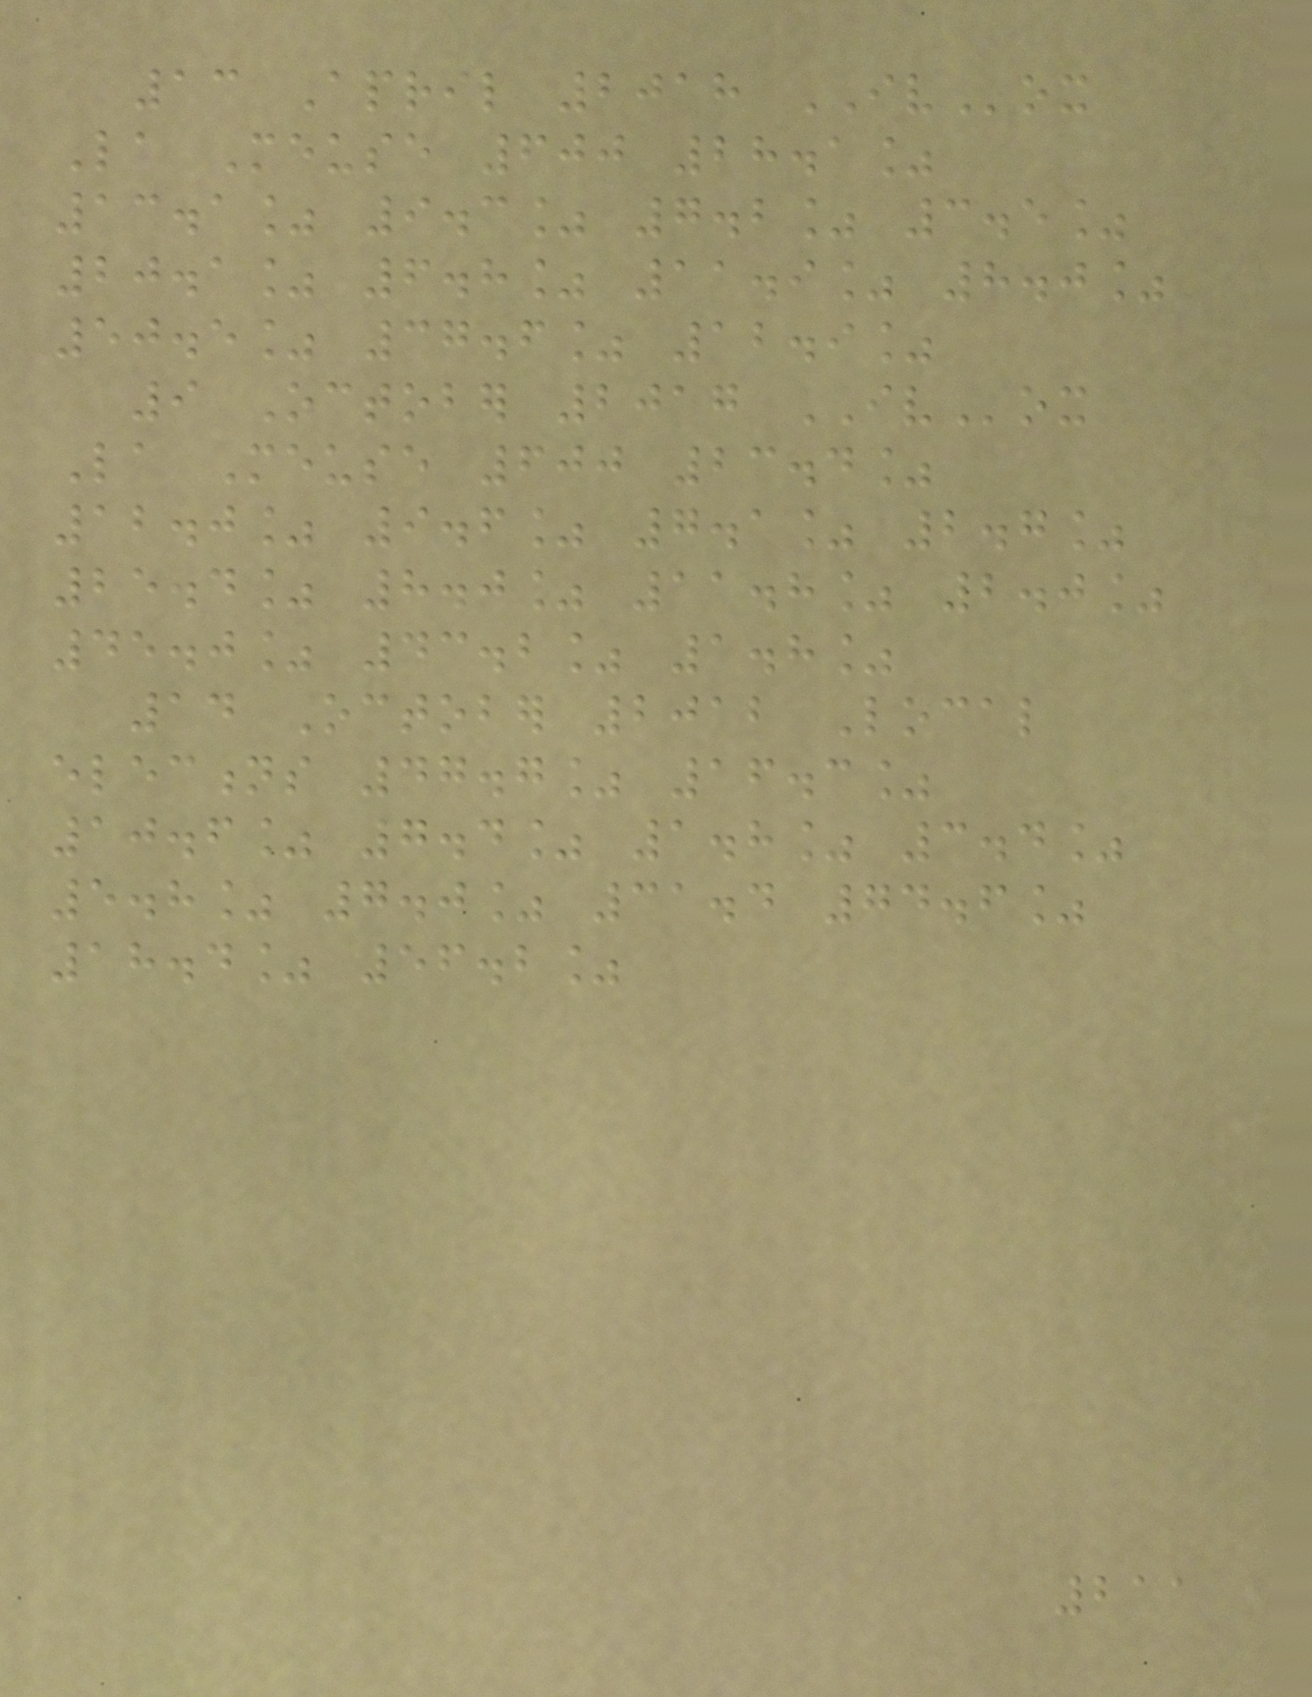13 April 2018 IVox
La Meuse 600 28.1%
13.1% 9.3% 7.2% 3.5%
20.1% 6.8% 11.9% 8.0%
50.5% 37.6% 12.9%
9 October 2017 IVox
La Meuse 600 23.4%
12.0% 9.6% 7.1% 2.7%
25.4% 8.0% 11.8% 2.0%
45.0% 43.2% 1.8%
14 October 2012 Local
elections 47.7% 16.3%
10.6% 7.4% 1.8% 3.4%
5.8% 7.0% 31.4 74.6%
18.4% 56.2%
211
